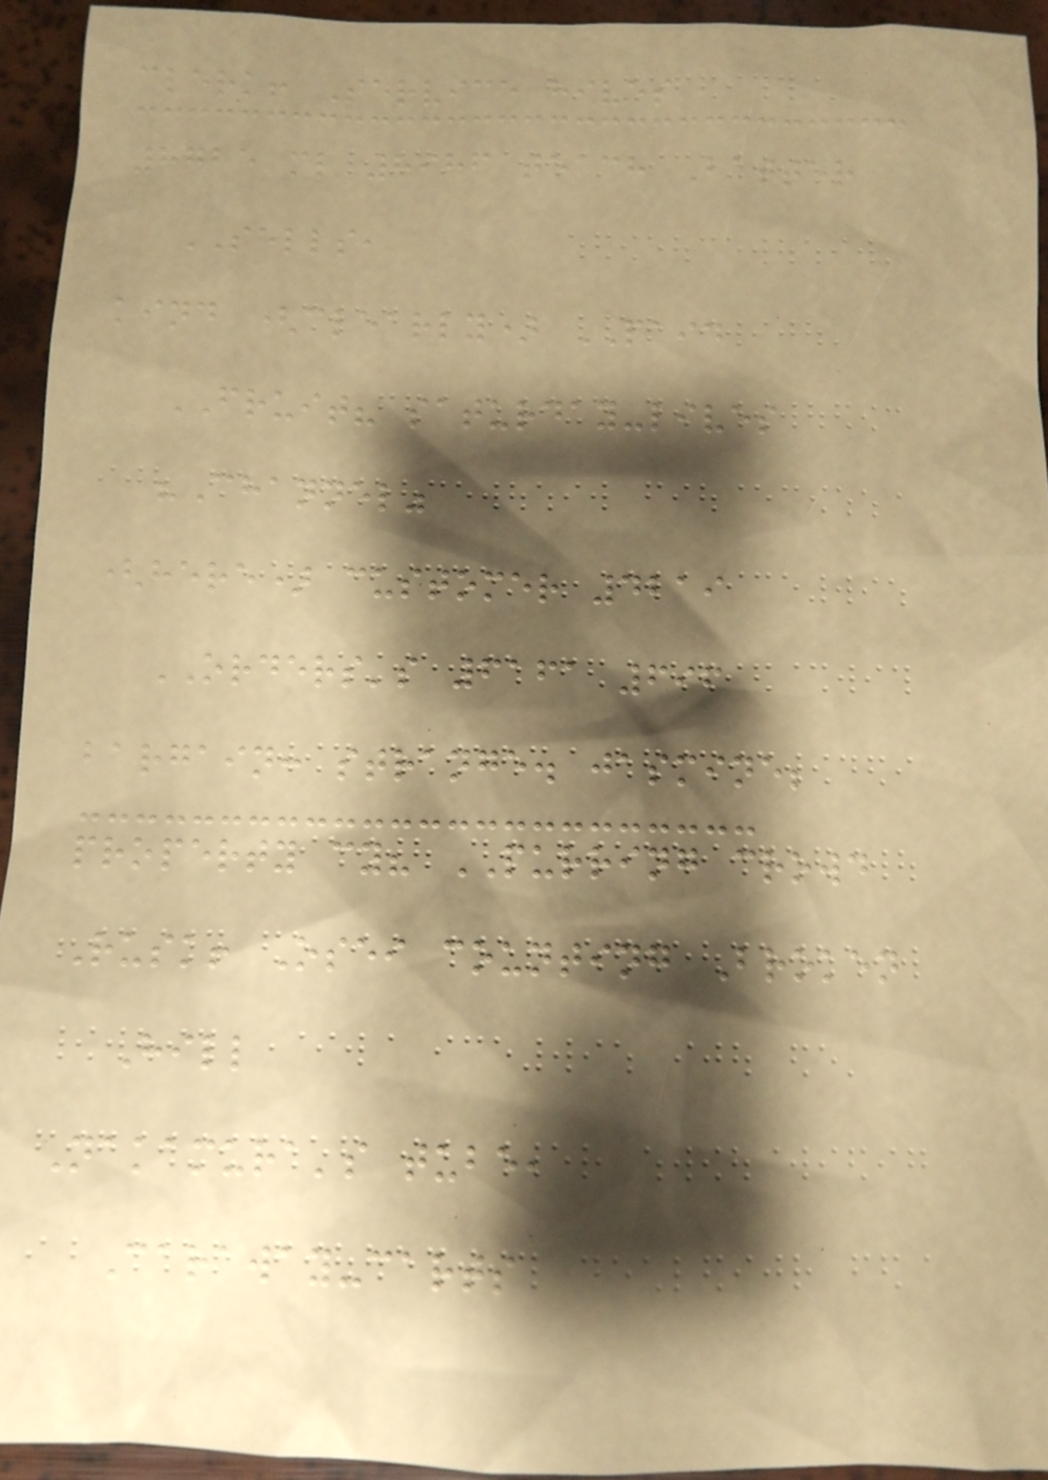clerk! Service hives
8725 ml 8986 teach Batter
SELLS,
kind (clearly) PAID
FRUIT? saturday-lives
"Channel"
(here) customer 4219
ORDERS's 6161 696
bargain: strange. jasmine;
property cy? PURRING crowd
Rusk! Osei counting Broken
Hill
Nakamura's tube,
Caraway-carts
